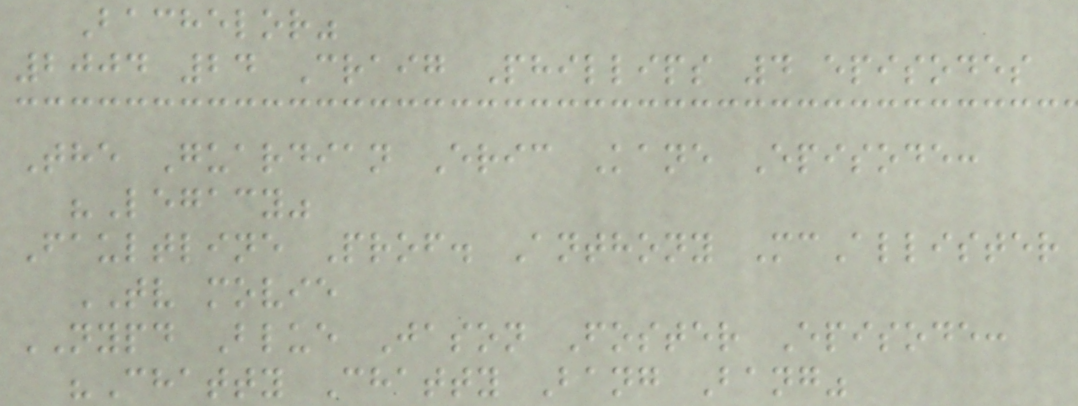Bachelor"
2004 24 Craig Phillips 4 episodes
The Guardian Eric Kane Episode:
"Legacy"
Faultline Prof. Anthony McAllister
TV movie
NYPD Blue Jason Foster Episode:
"Chatty Chatty Bang Bang"
